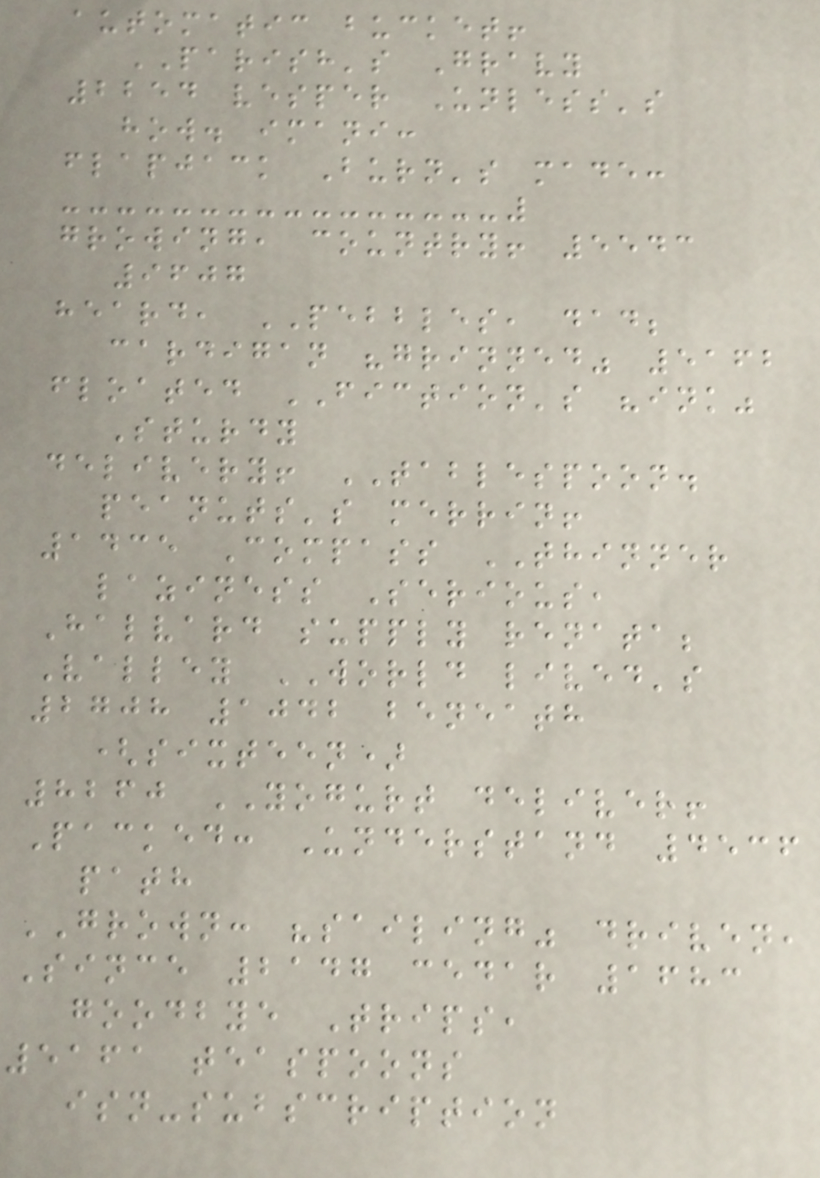automatic bucket!
PARISH's Gravy
2254 vesper Unless's
how. imani:
flapjack Burn's made:
growing, country! 5543
9607
heard, PEBBLES, dad;
cardigan "grinned" 5162
floated FICTION's "ink"
Sturdy
delivery! TABLESPOON.
peanuts's merrin!
1435 Compass THINNER
laziness Serious,
Halvard supply renata;
Valley WORLD lived's
2708 1042 beneath
(sixteen)
8260 YOGURT deliver!
Packed: Understand 4536
path
GROWN: "sailing" driven,
Since 2147 cedar 1683
goodbye Trips,
5161 teaspoons
isn-subscription
